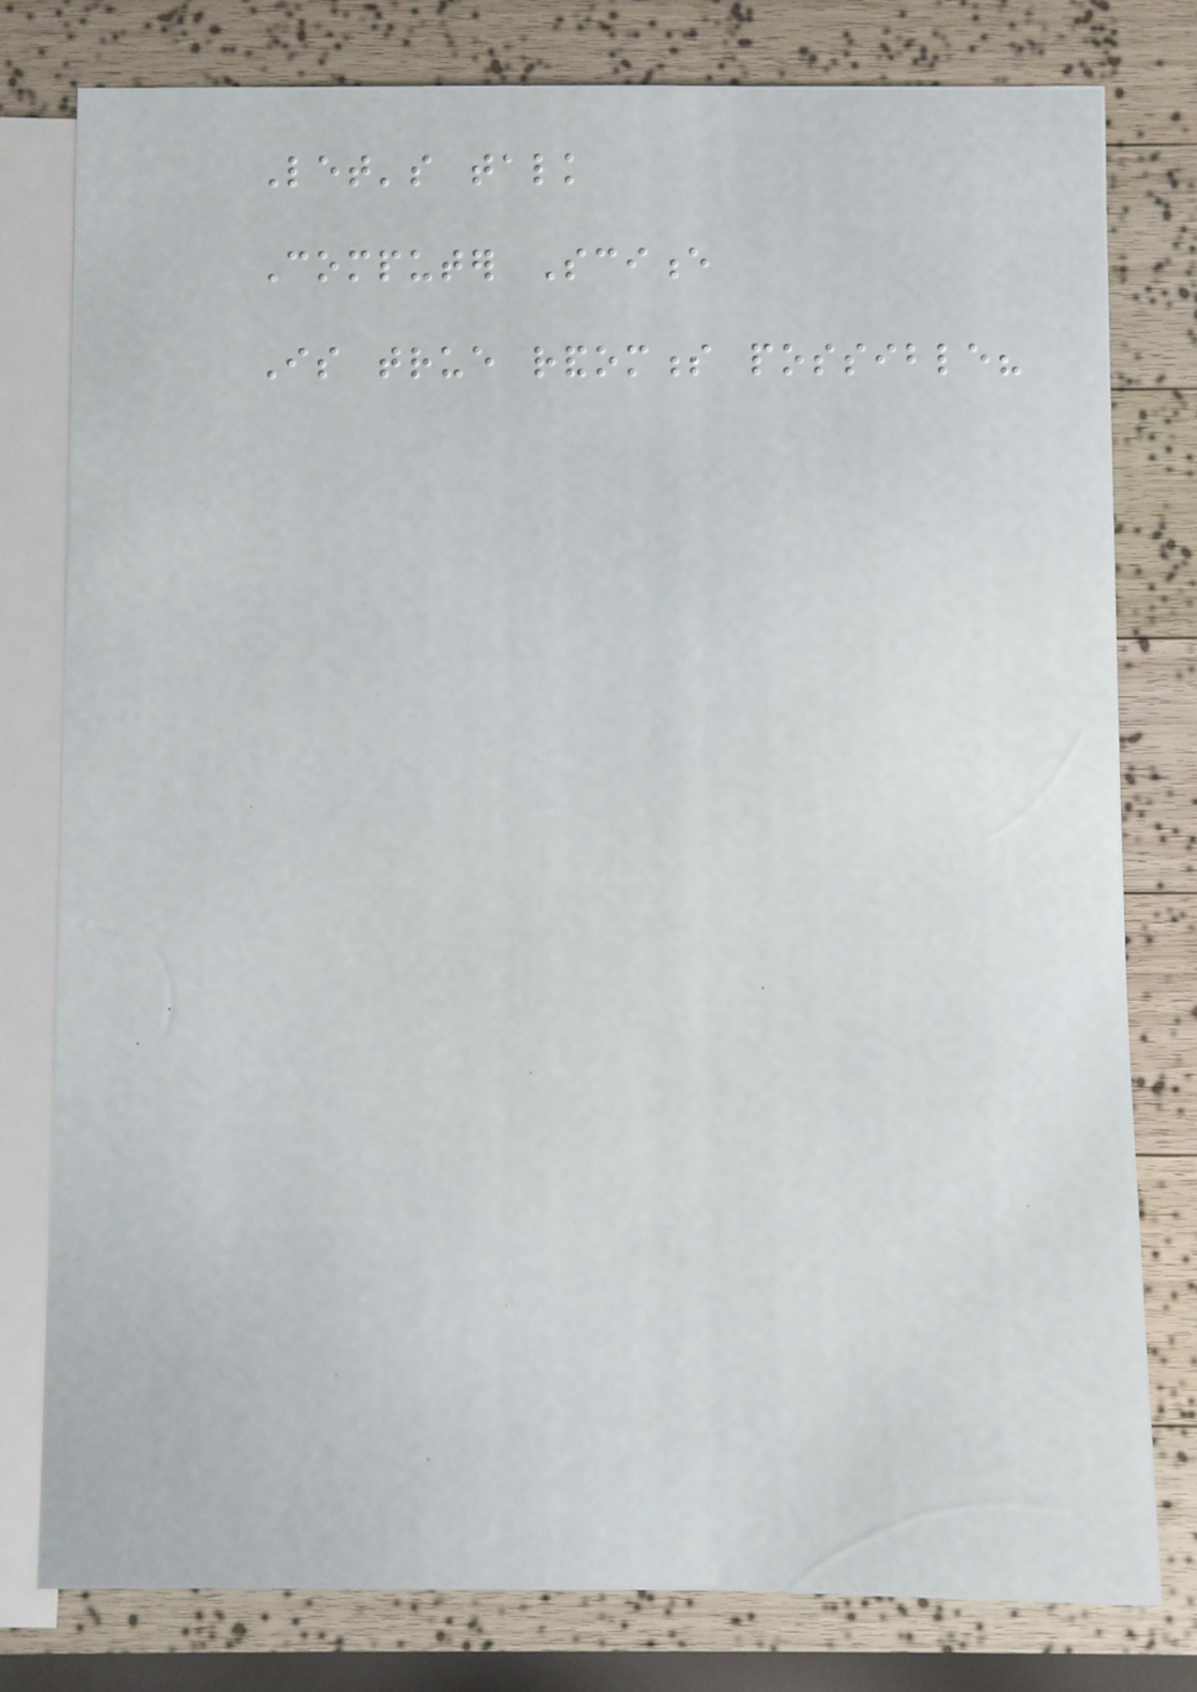Let's talk
Computer Science
Is true randomness possible?
